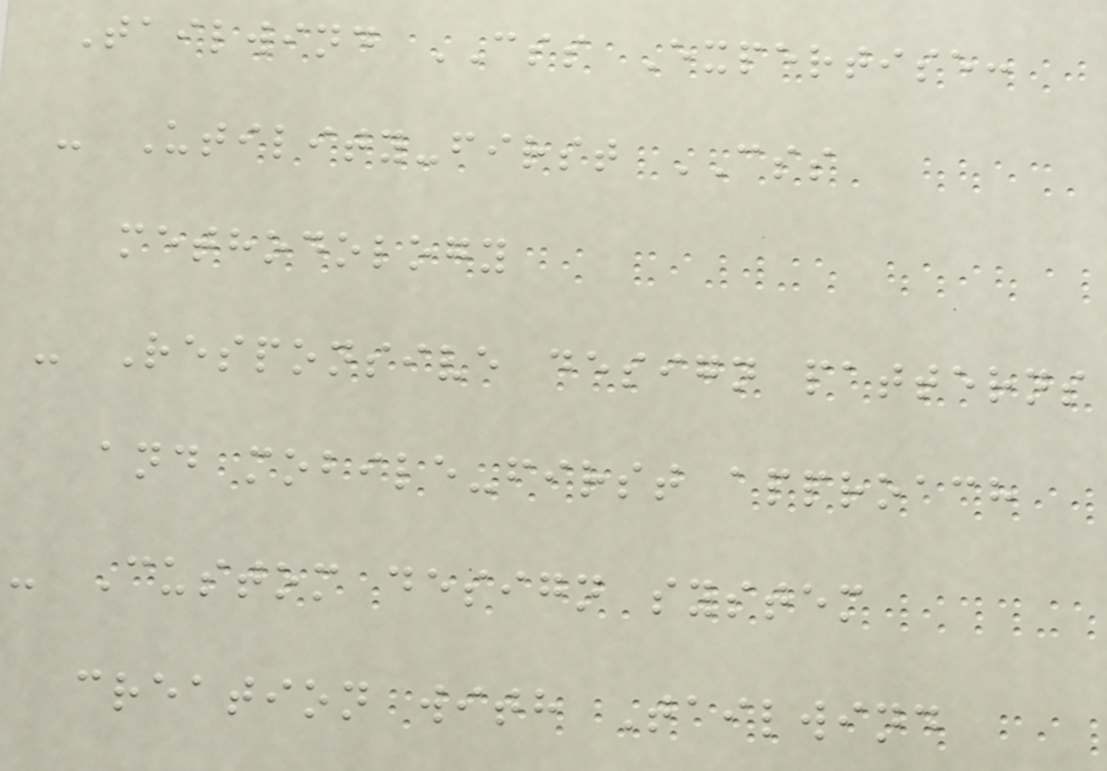Tailwind CSS Expertise:
- Utility-first CSS
methodology
- Responsive design patterns
and mobile-first approach
- Custom design system
creation with Tailwind
